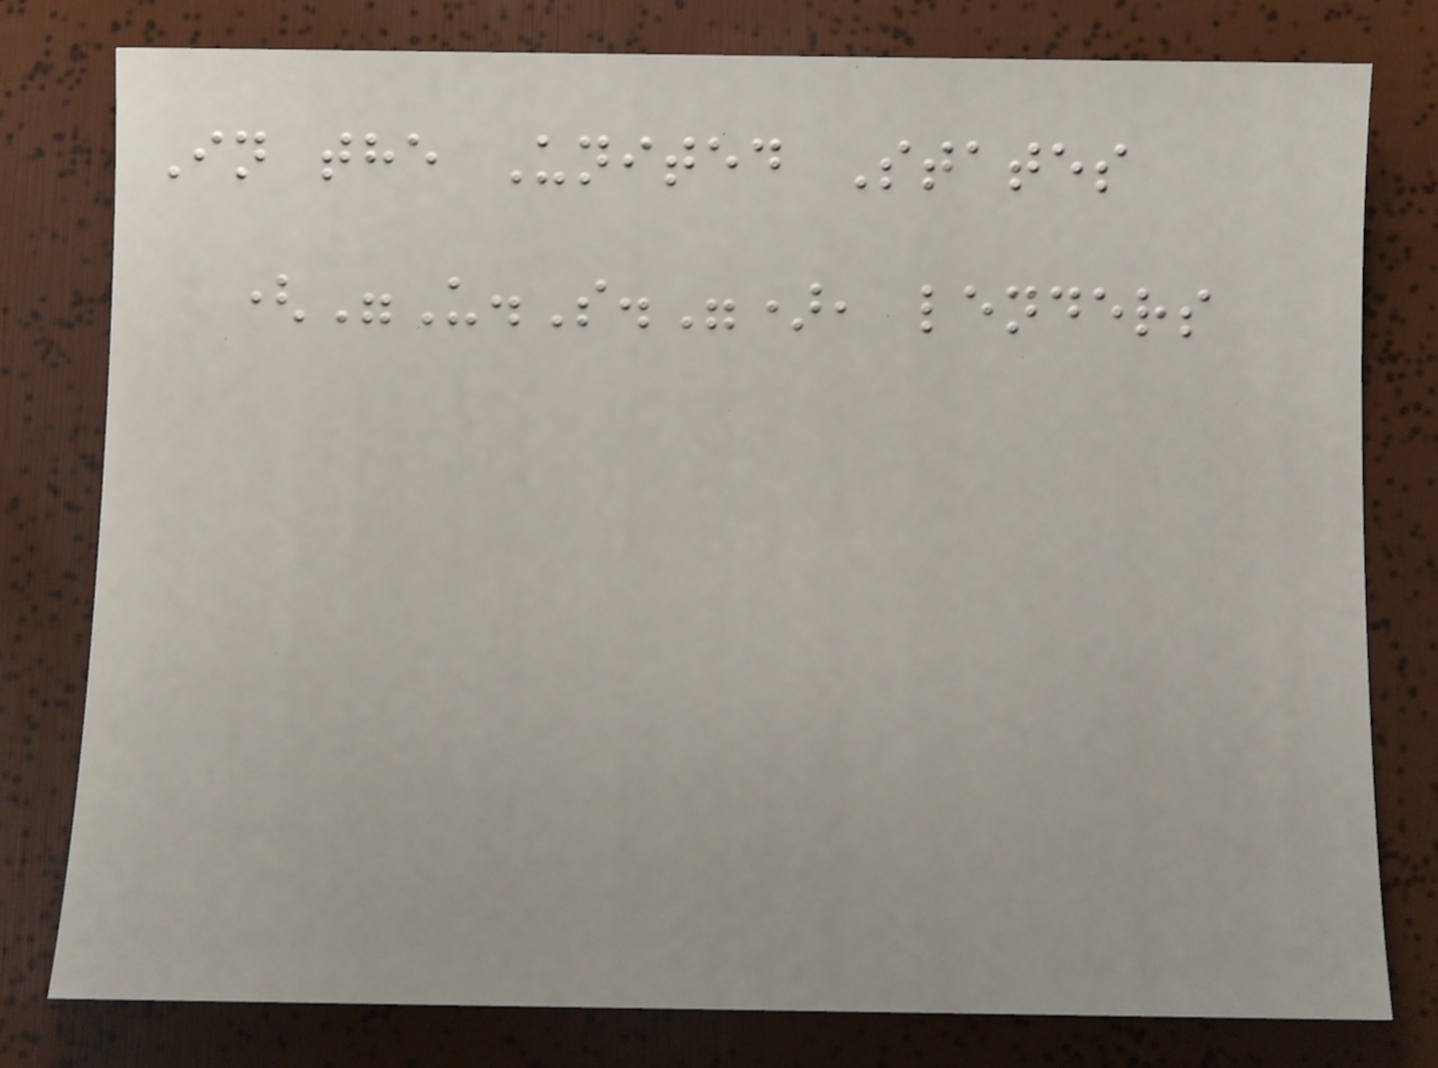In the United States
("U.S."), lenders
